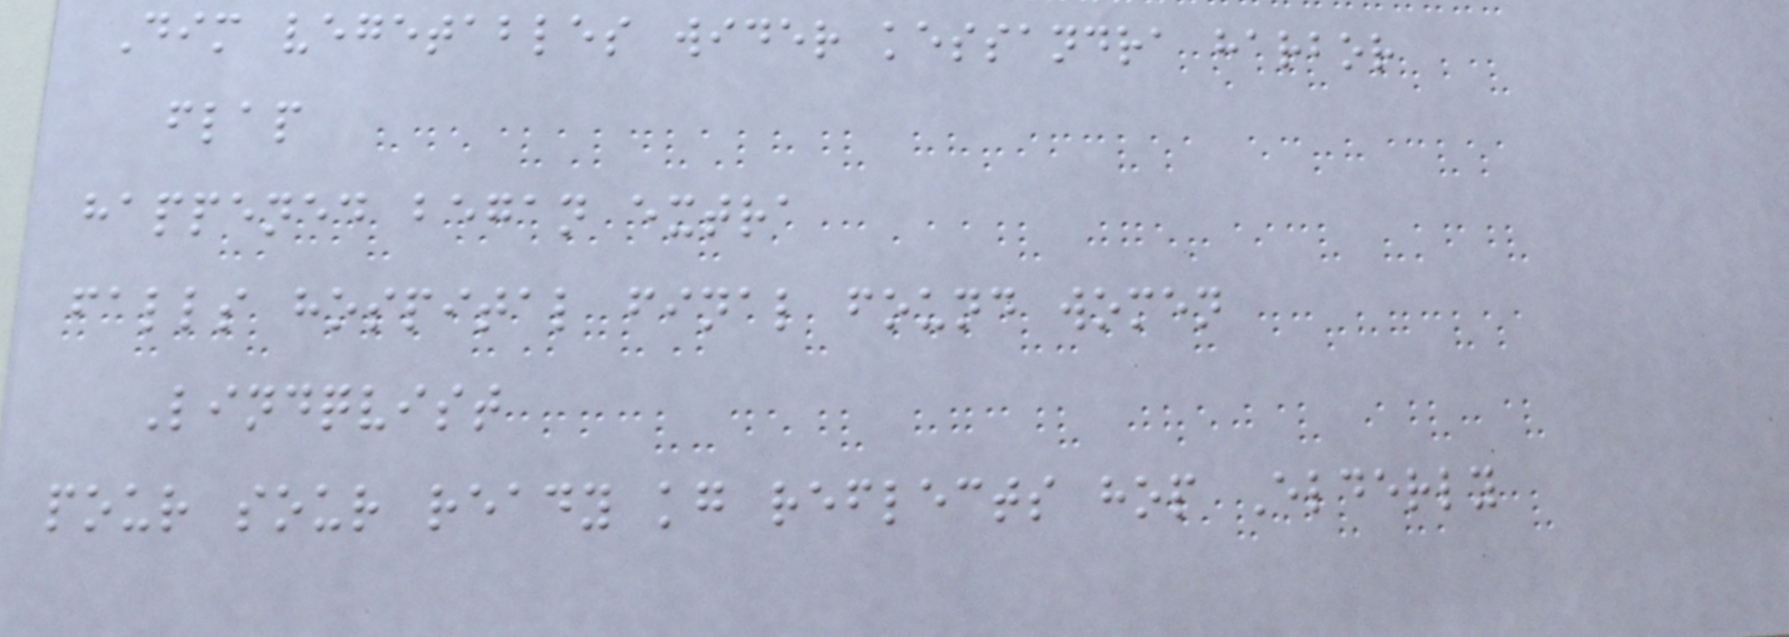Dim vegetables wider kessandra harbor
flap
happened began extra
falls hospital final found women
Lindqvist
pour sour ready kg reflects hop Elderly
